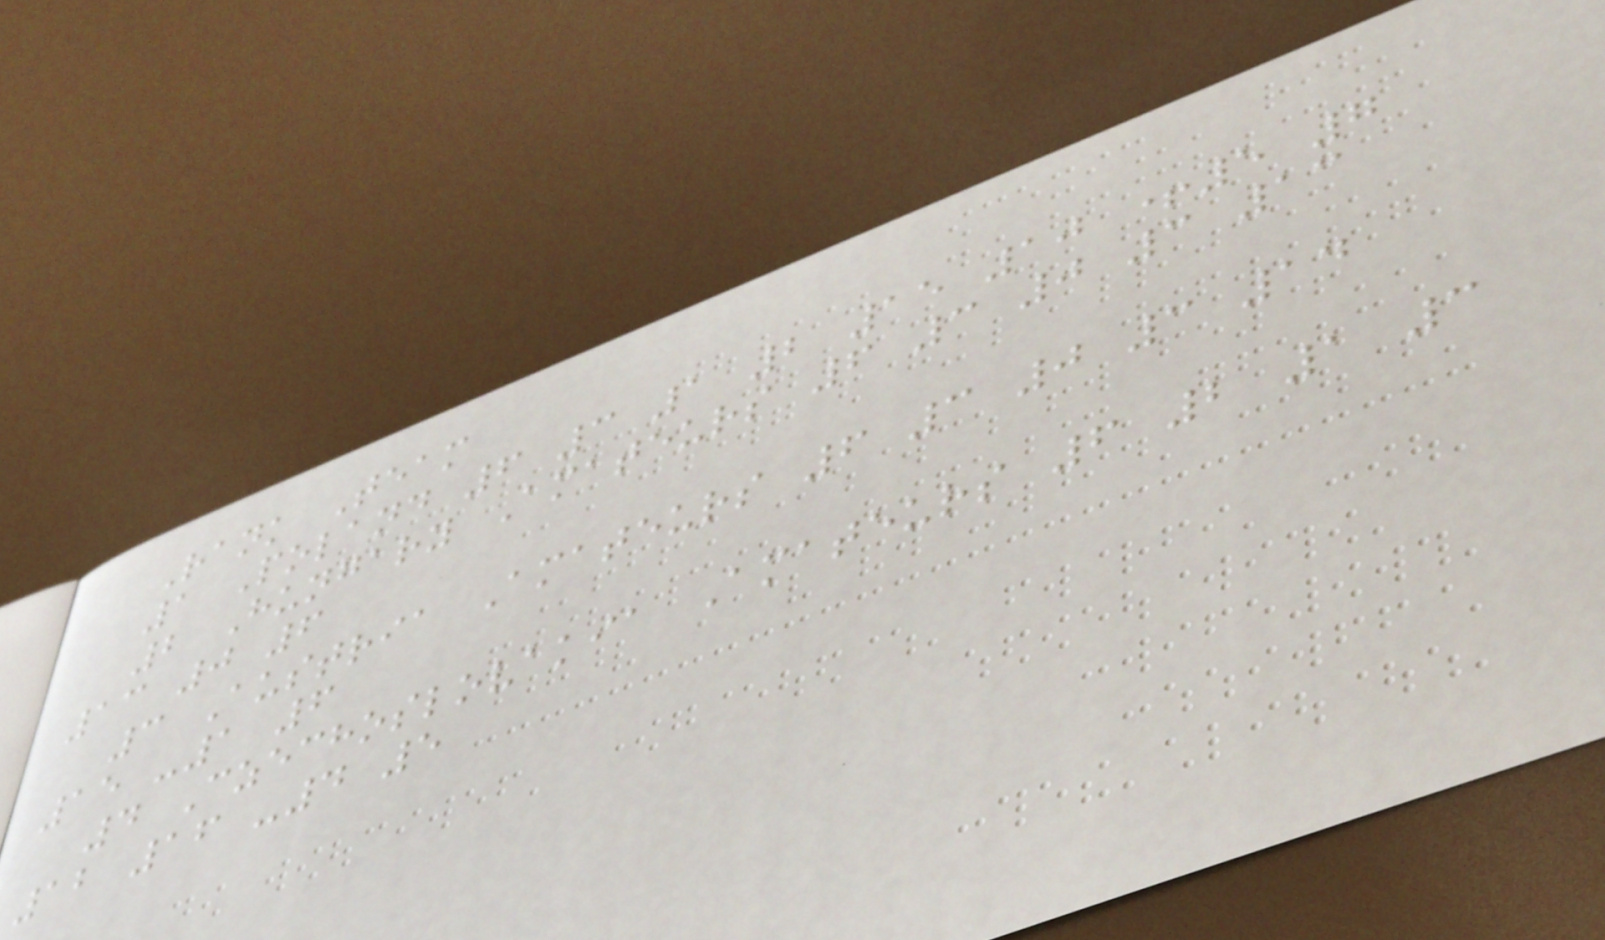Rank Team
1 Poland 6 3 1 2 15 10 +5 7
2 Hungary Amateurs 6 3 0 3 13
13 0 6
3 Austria Amateurs 6 3 0 3 14
15 -1 6
4 Czechoslovakia Amateurs 6 2 1 3
12 16 -4 5
